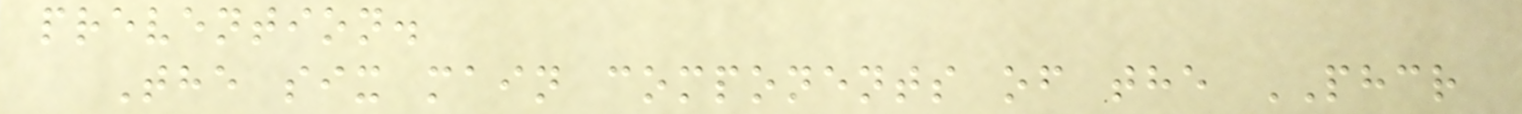prevention.
The six main components of the PHCR
